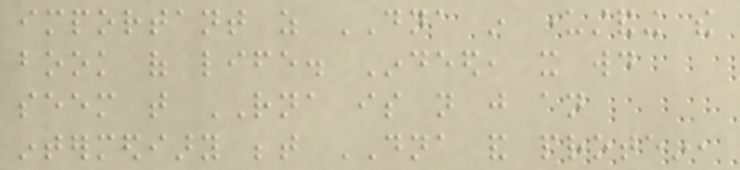important as DNA in understanding the
book of life. Indeed, it would
seem that RNA is not just an
intermediary between DNA and protein,
